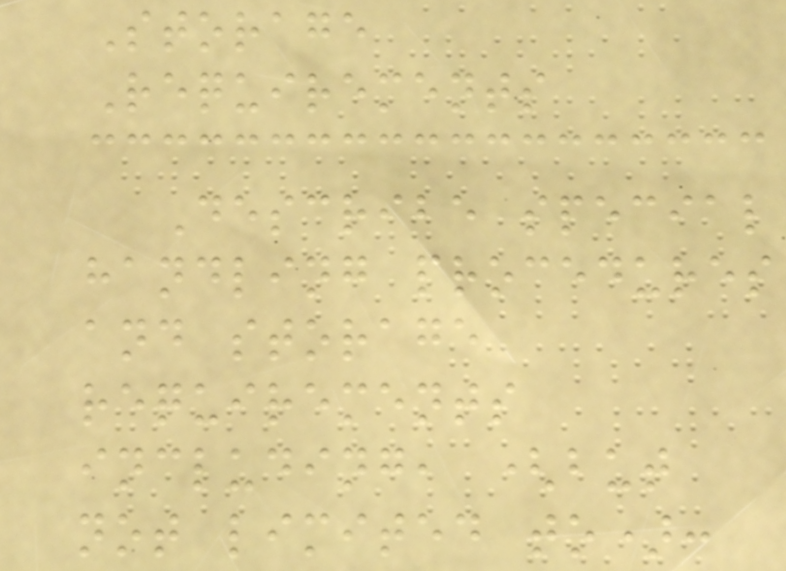Storage
Requirements
Describe special
handling procedures
and storage
requirements
including, (but
not limited to):
